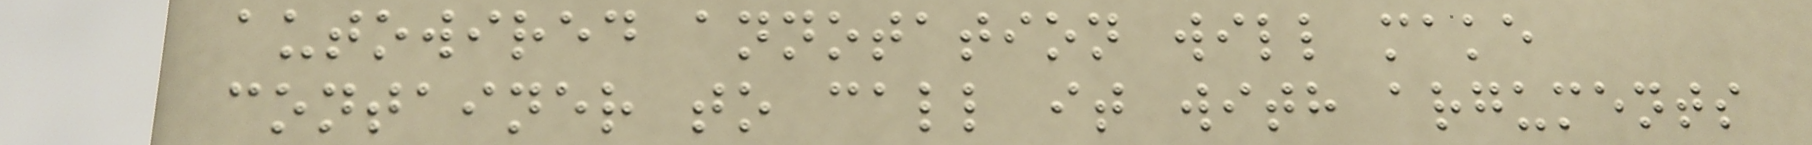autowired annotation will make
container to call it with arguments
